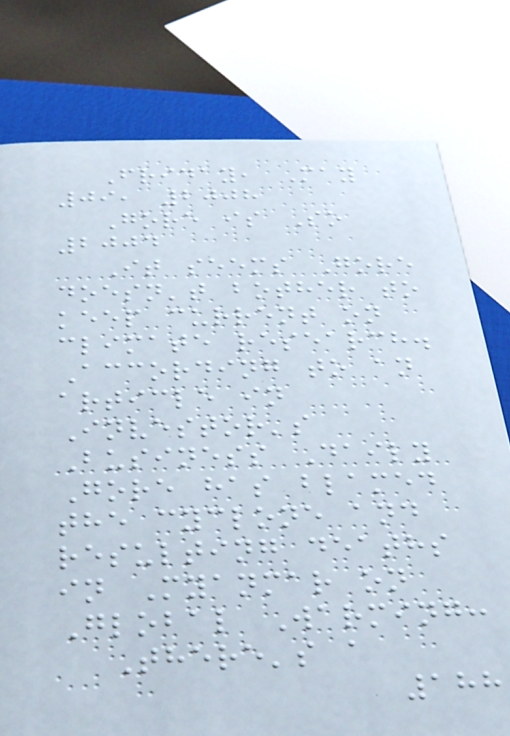Friday, May
09, 2008
Gore is So
2004
It seems Gore
doesn't bother to
keep current on
climate research.
According to an
article in
Investor's
Business Daily
Gore has blamed
the cyclone and
resulting deaths
in Myanmar on
Global Warming:
There's a
188
